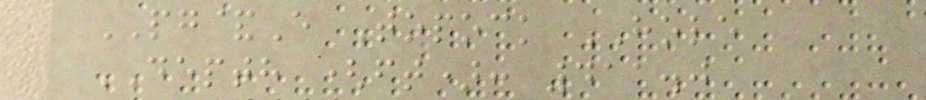PG&E Topock HOLE
DEPTH (ft): 411.0
